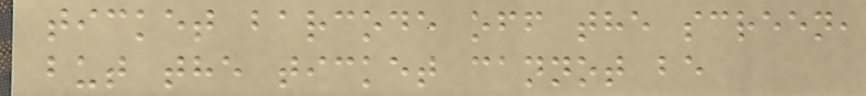ticket barcode off the screen,
but the ticket cannot be
